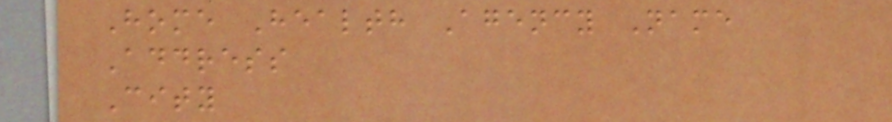Home Health Agency Name
Address
City
